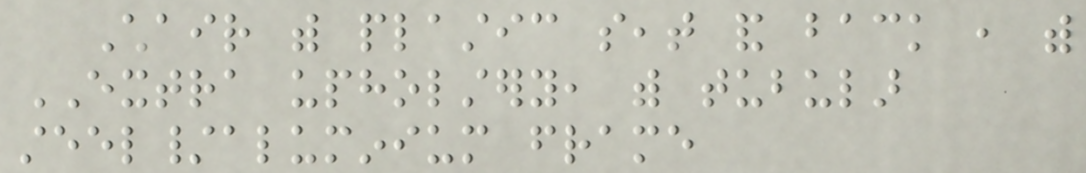Chair with plastic seat and back , with
EXTRA upholstery, with tubular
steel/aluminium frame
